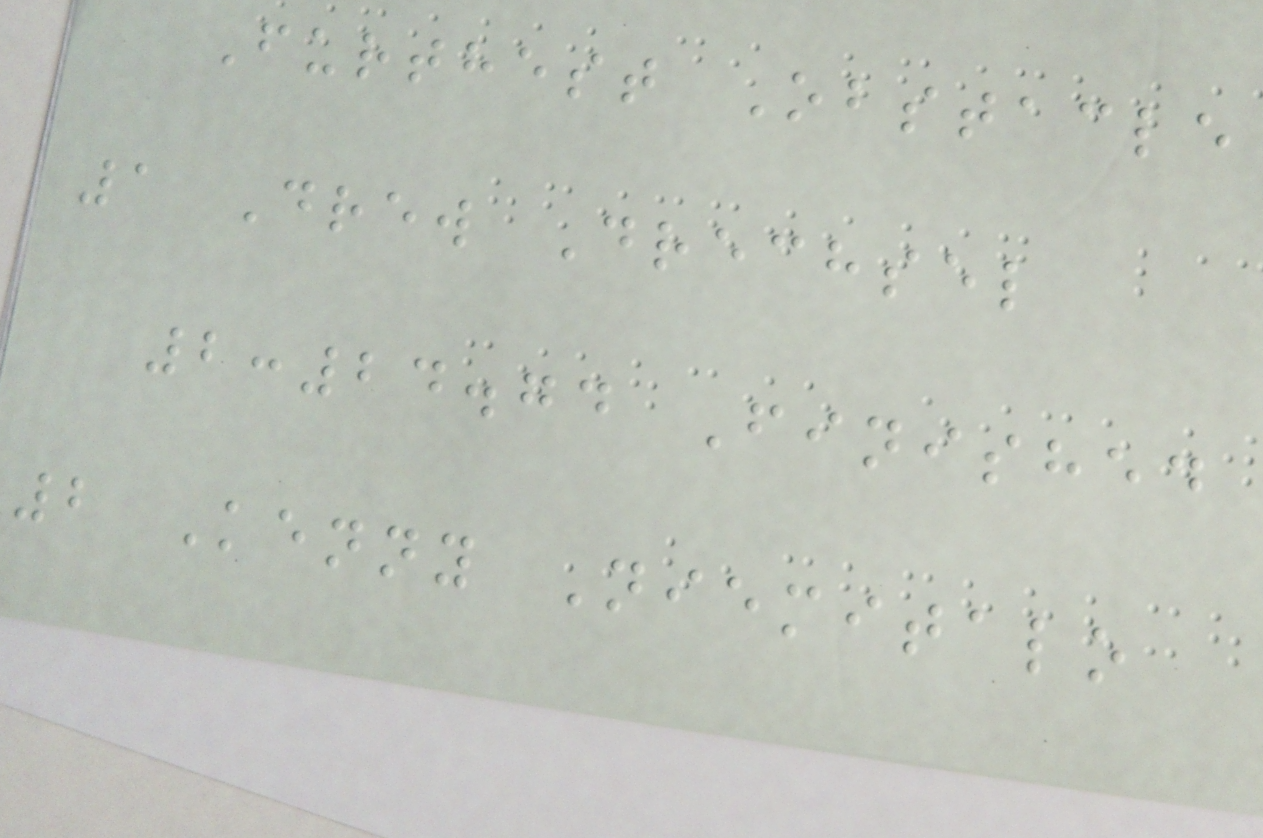Furthest Obstacle
1 Drew Drechsel
2:24.74 Finished
2 Kenny Niemitalo
